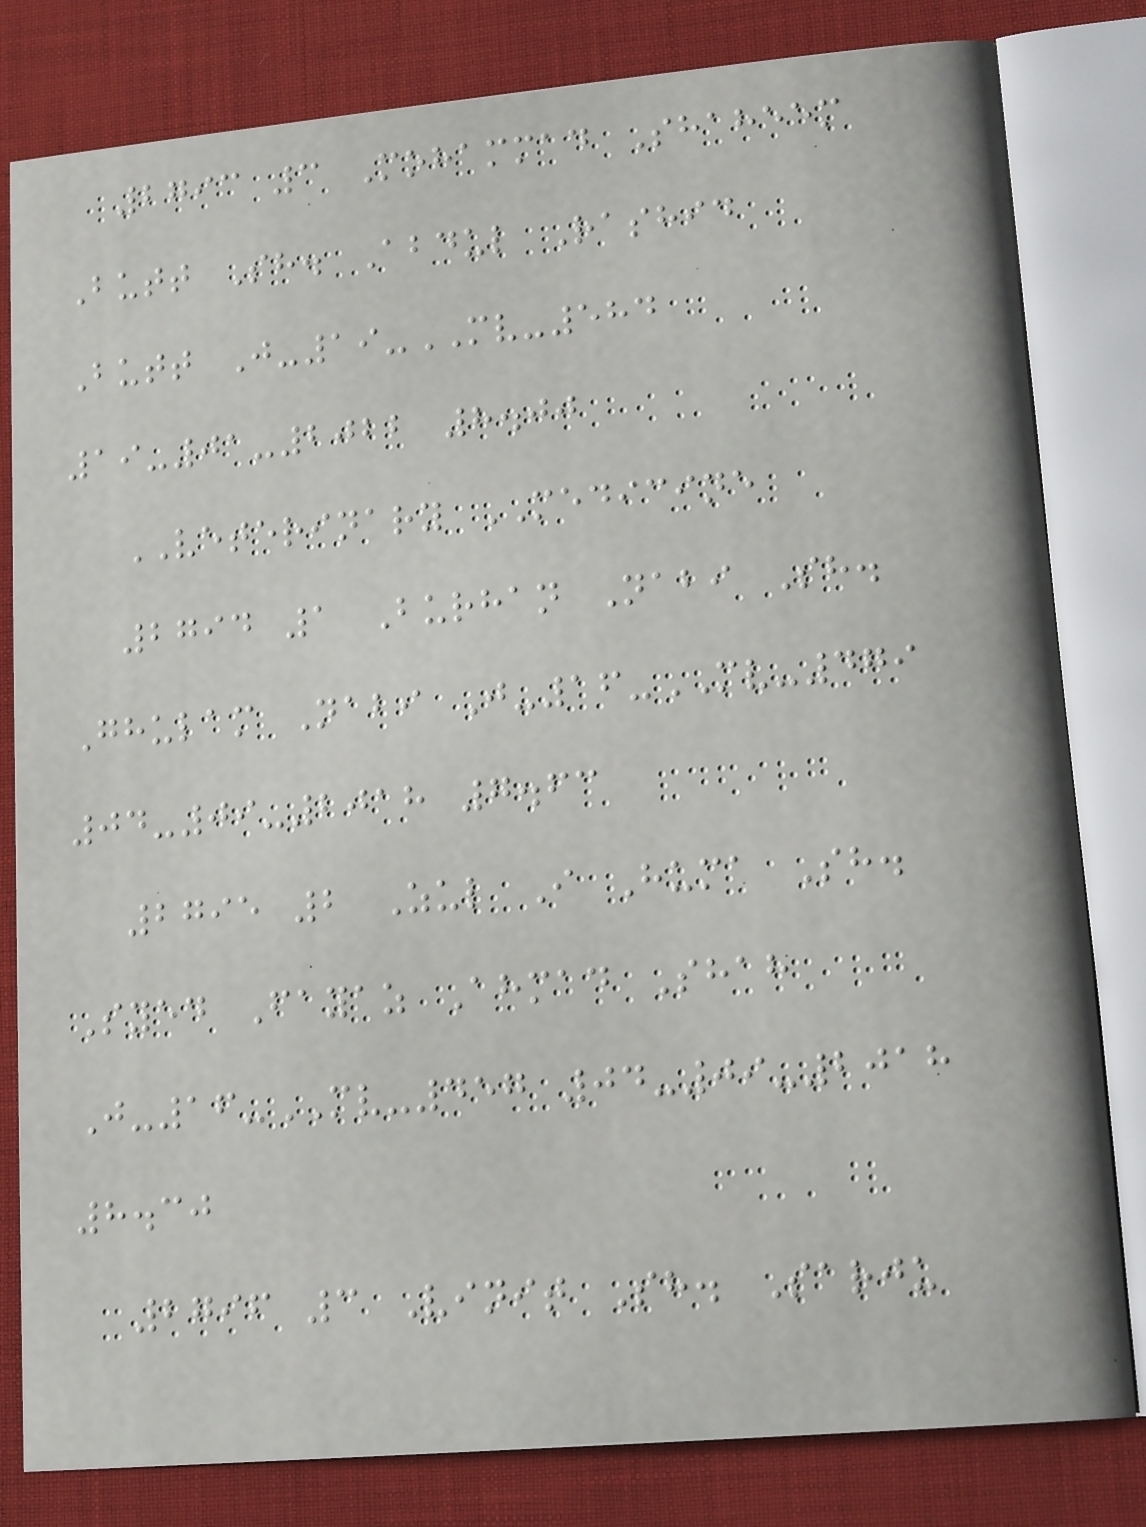2793 3 Mohammad Shaheem
Butt Sh. Abdul Rashid
Butt J-19-MV-584
19-01-2022 8.00
VETERINARY MEDICINE
2794 1 Burhan Nabi Sh.
Ghulam Nabi J-16-MV-479
04-09-2018 7.63
2795 2 Zul I Huma Sh.
Syed Fayaz Ahmad Shah
J-16-MV-457 04-09-2018
8.30
2796 3 Vinit Sh. Sarju
